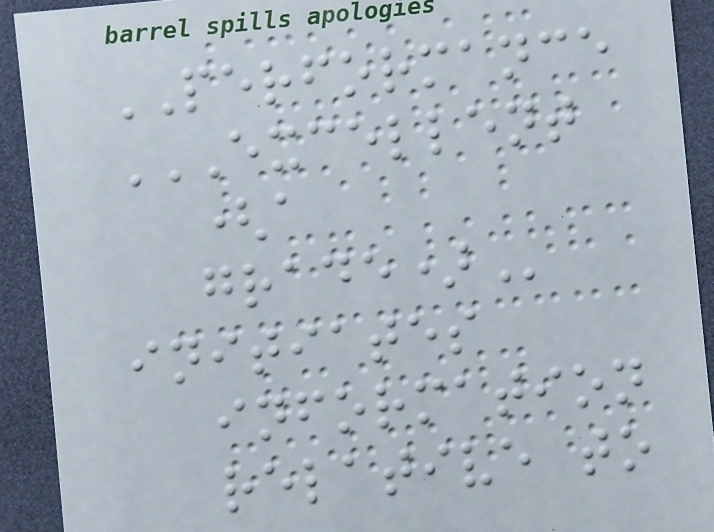PERFORMANCE
EXCELLENT
(A
GRADE)
initiates
information
relative to
